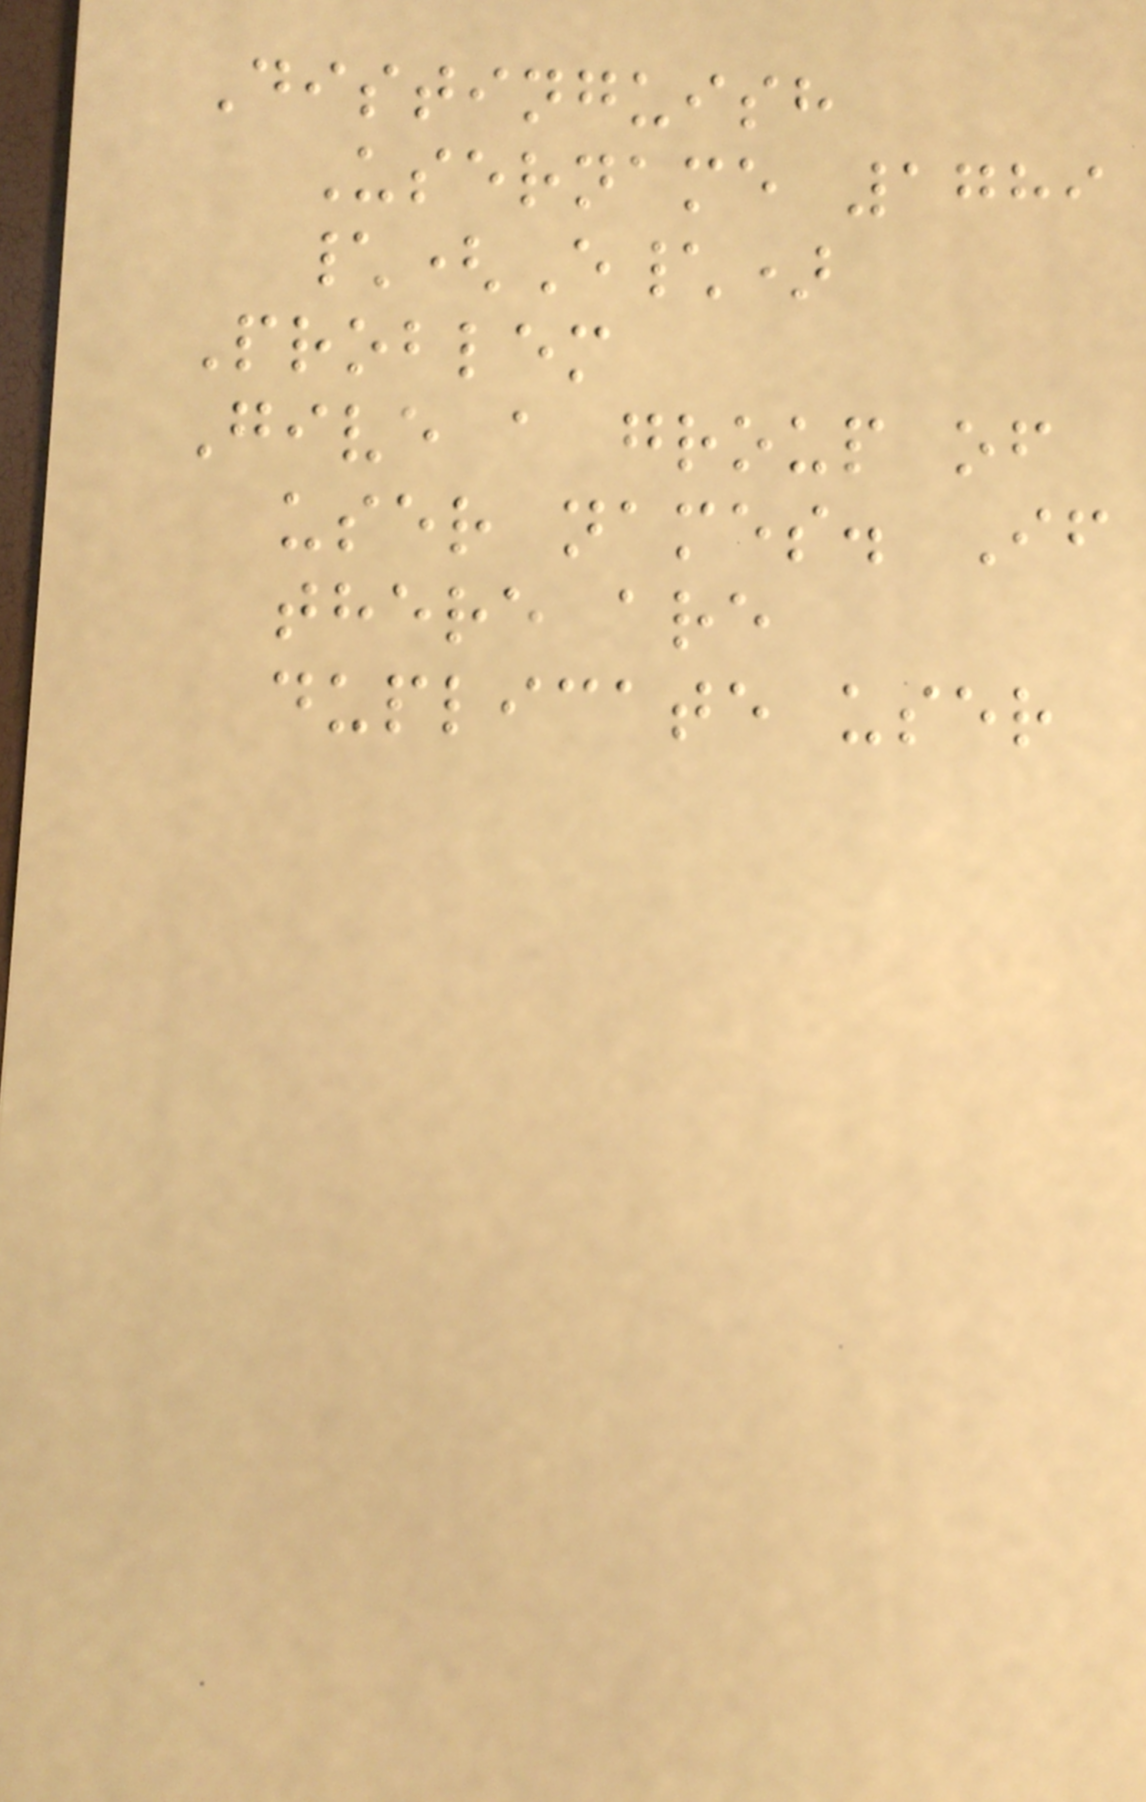Distinguish
Username 1789
\(E\)
Problem
Give a group of
user names. If
there are
duplicate user
